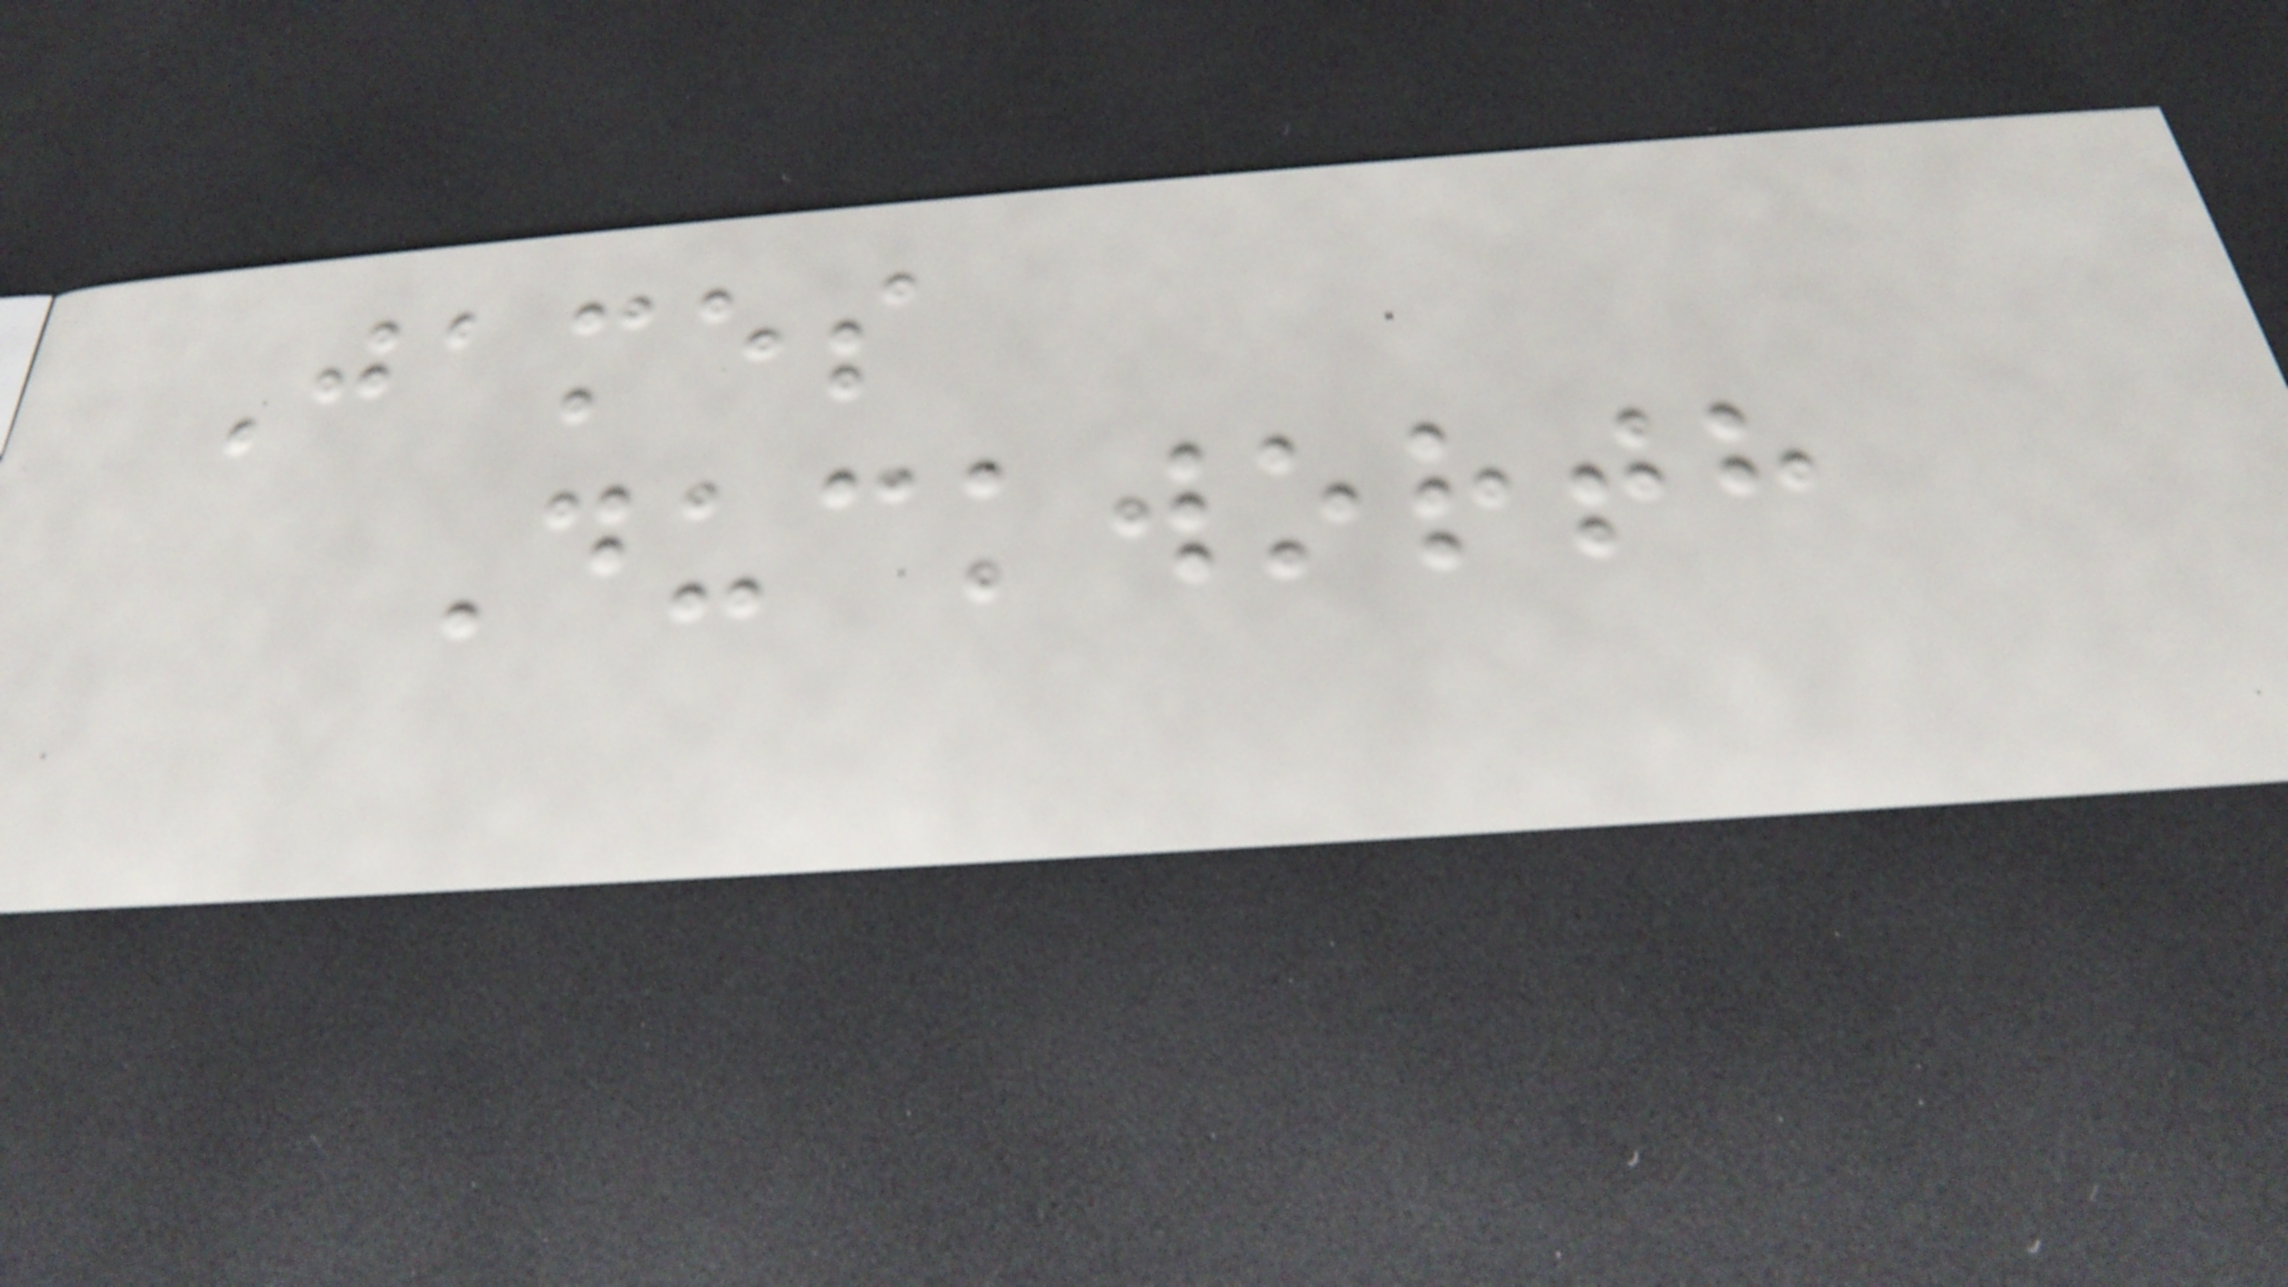James
Duckworth
